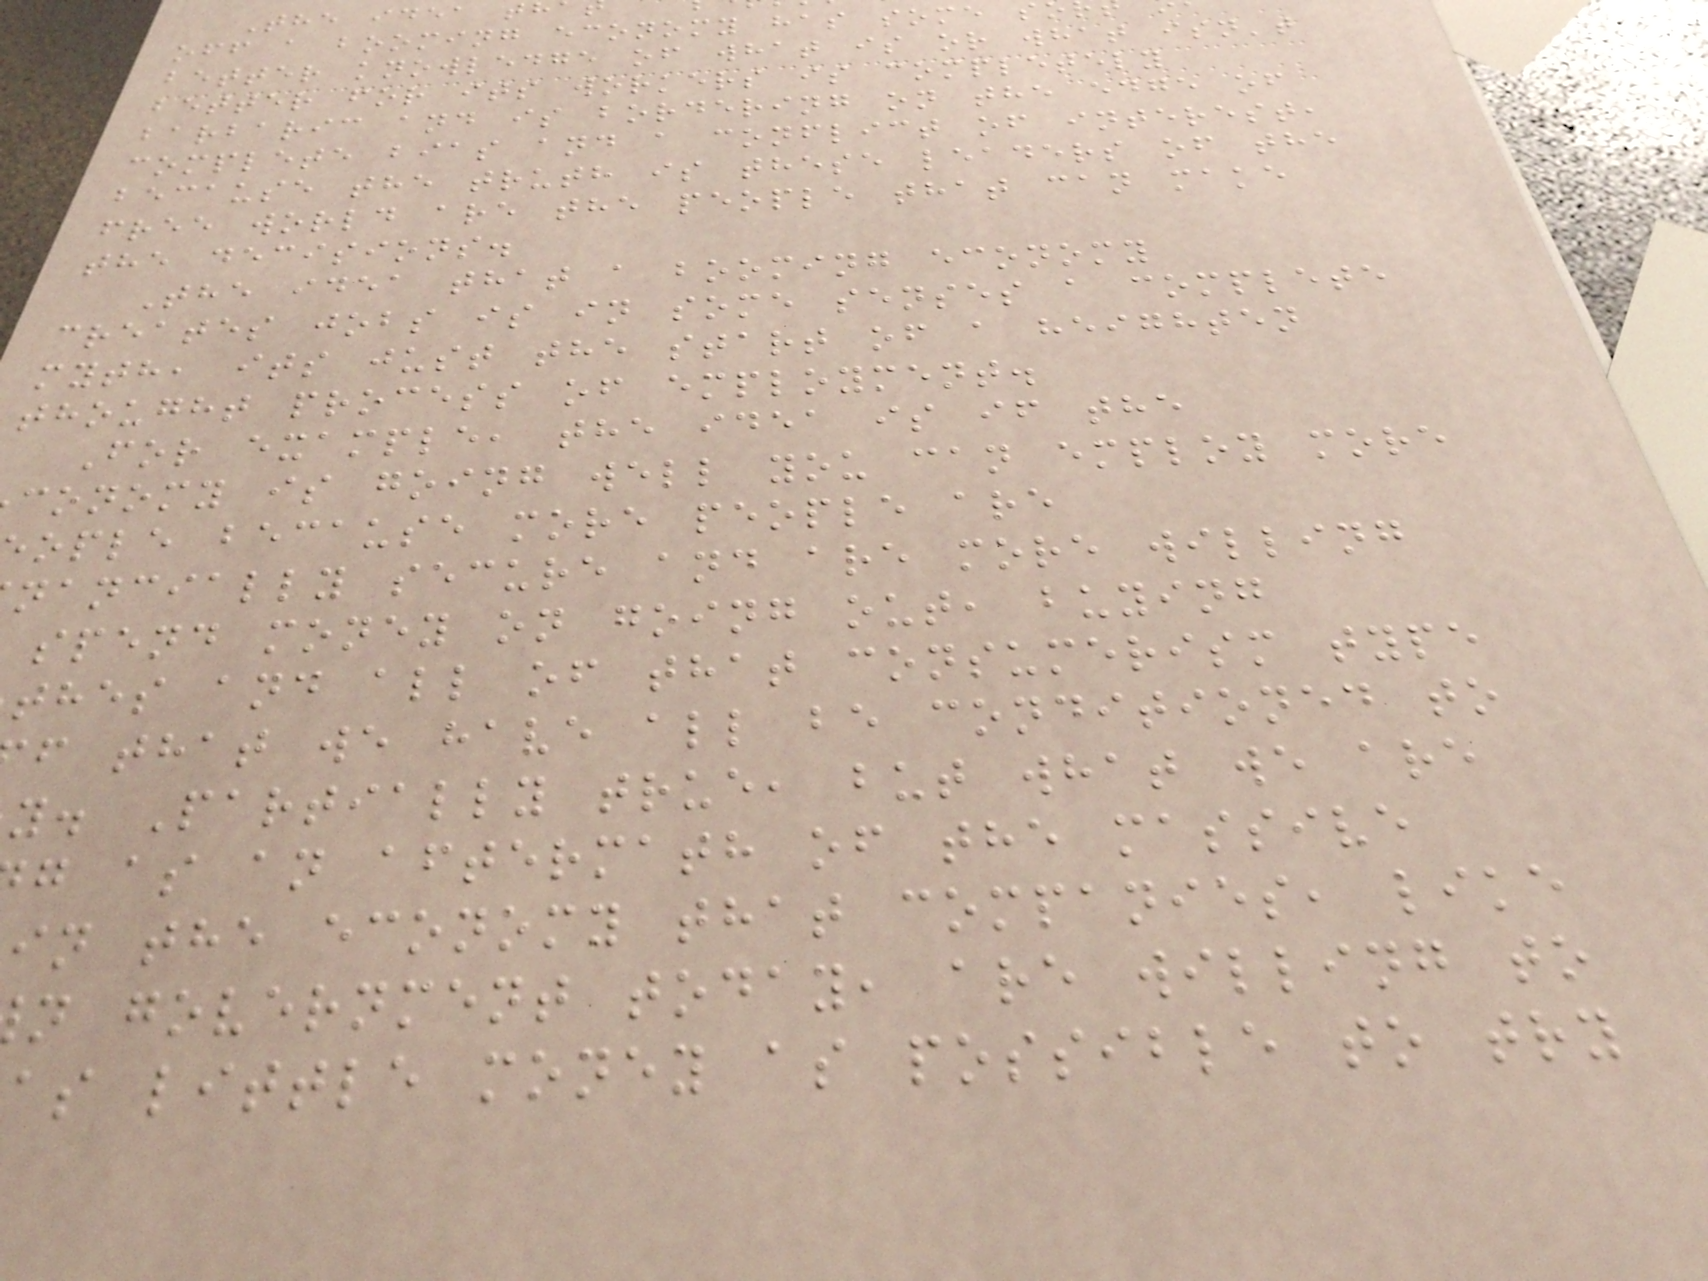The idea t
off a booming economy has some s
better knowledge of what is or what isn't
better for its workers is completely
barbaric and is bordering on the edge of
complete bias and a conflict of interest,
because the truth is these leaders of the
free world are the people that can make
the decisions.
The idea that a booming economy
creates jobs is in some senses a complete
myth, its just the start of a heighten
thought process of employment.
For example, the idea is if the
conomy is going well you can employ more
ople because more people are
nancially secure and are more willing
spend money on going out, buying
thes and all of that consumerism type
f that we have all be conditioned to
y. Partially true, but what we are
g as an aftermath of the massive
in the economy that companies, like
n government today, are willing to
as little money as possible to try
